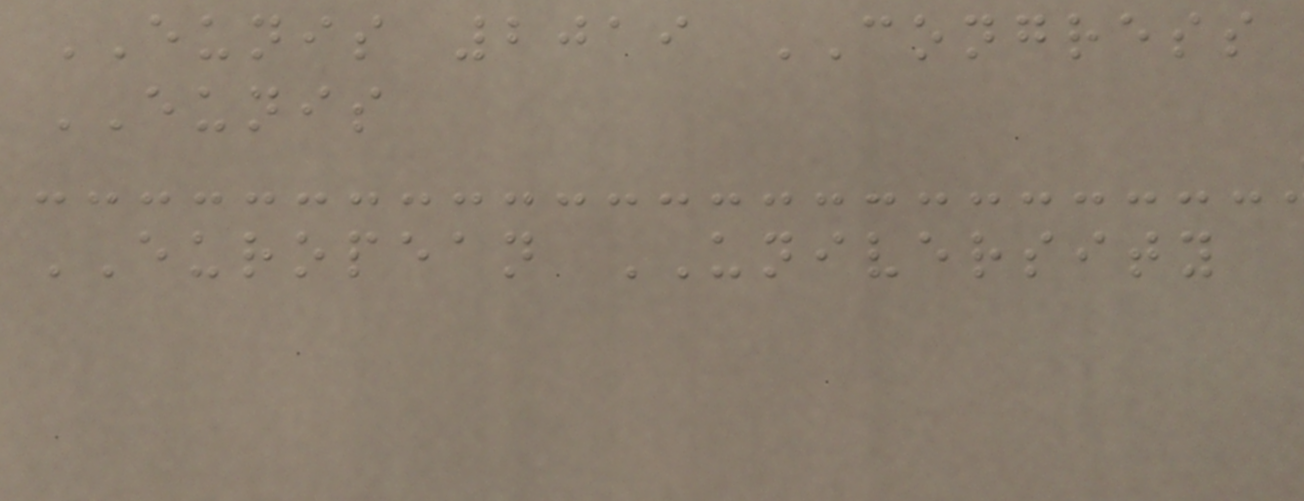EUNIS 2019 CONGRESS
EUNIS
EUROPEAN UNIVERSITY
